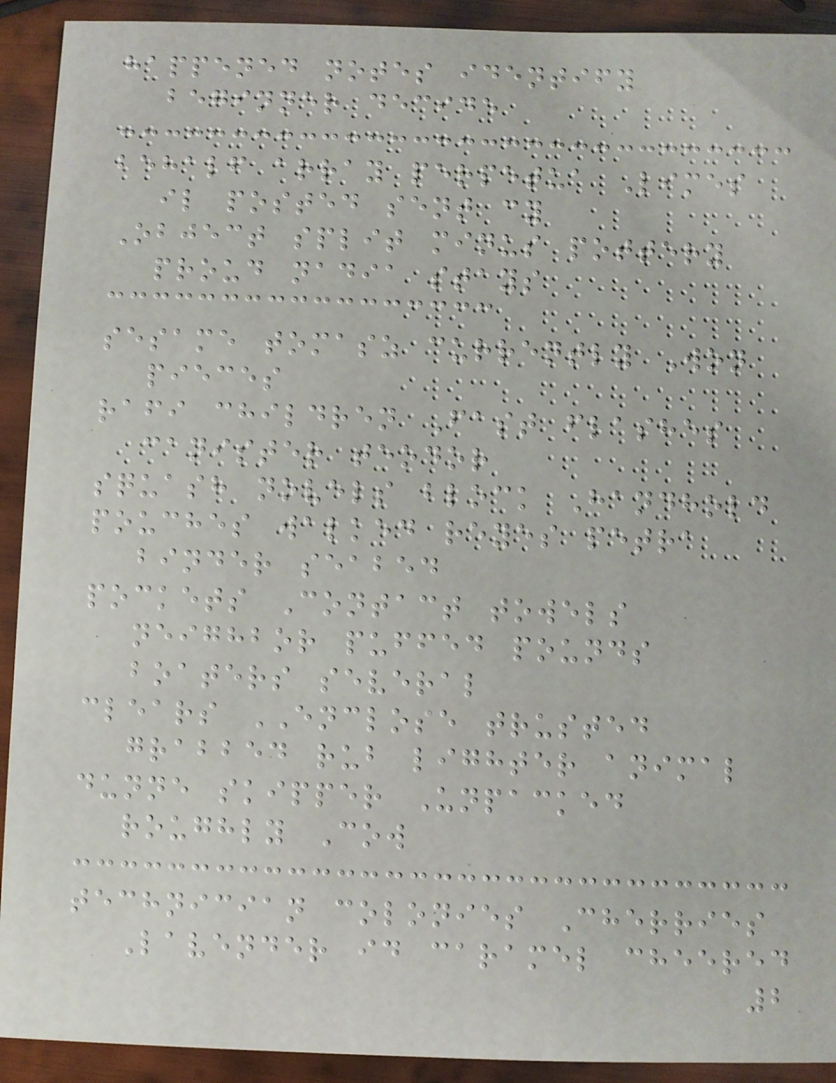happened notes identify
beginner decide
behalf array perpetua Limes
il posted sent cy
Object split minus pottery
proud nadia stays
sesame tomasz currently Won
pieces
rafi children Fast flashes
canister teodor
squash novels block Handhold
pouches walked reyes petra
binder seabed
pockets Contact towels
neighbor puffed pounds
boaters several
clears ENCLOSE trusted
grabbed rub lighter animal
dunne skipper Unpacked
roughly Cow
technician colonies Cherries
Lavender id caramel cheered
2
